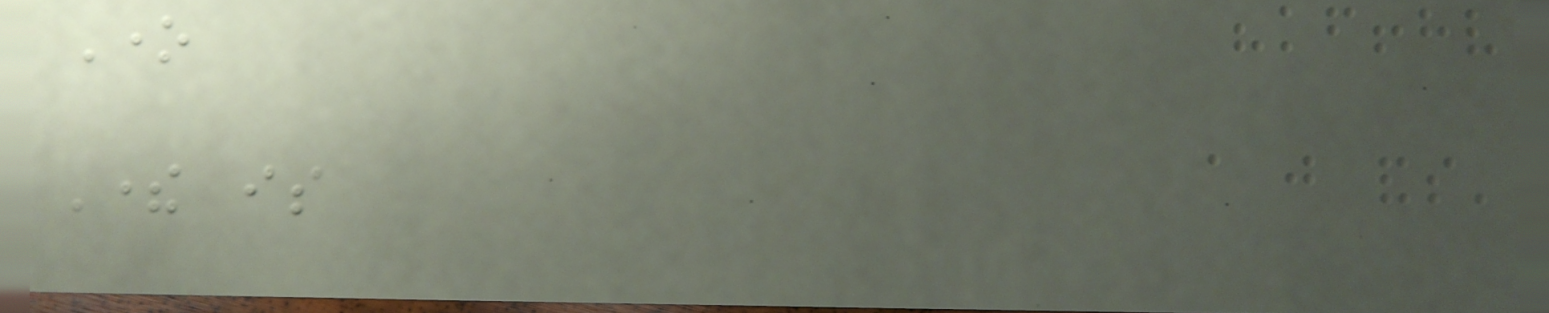One
There is
